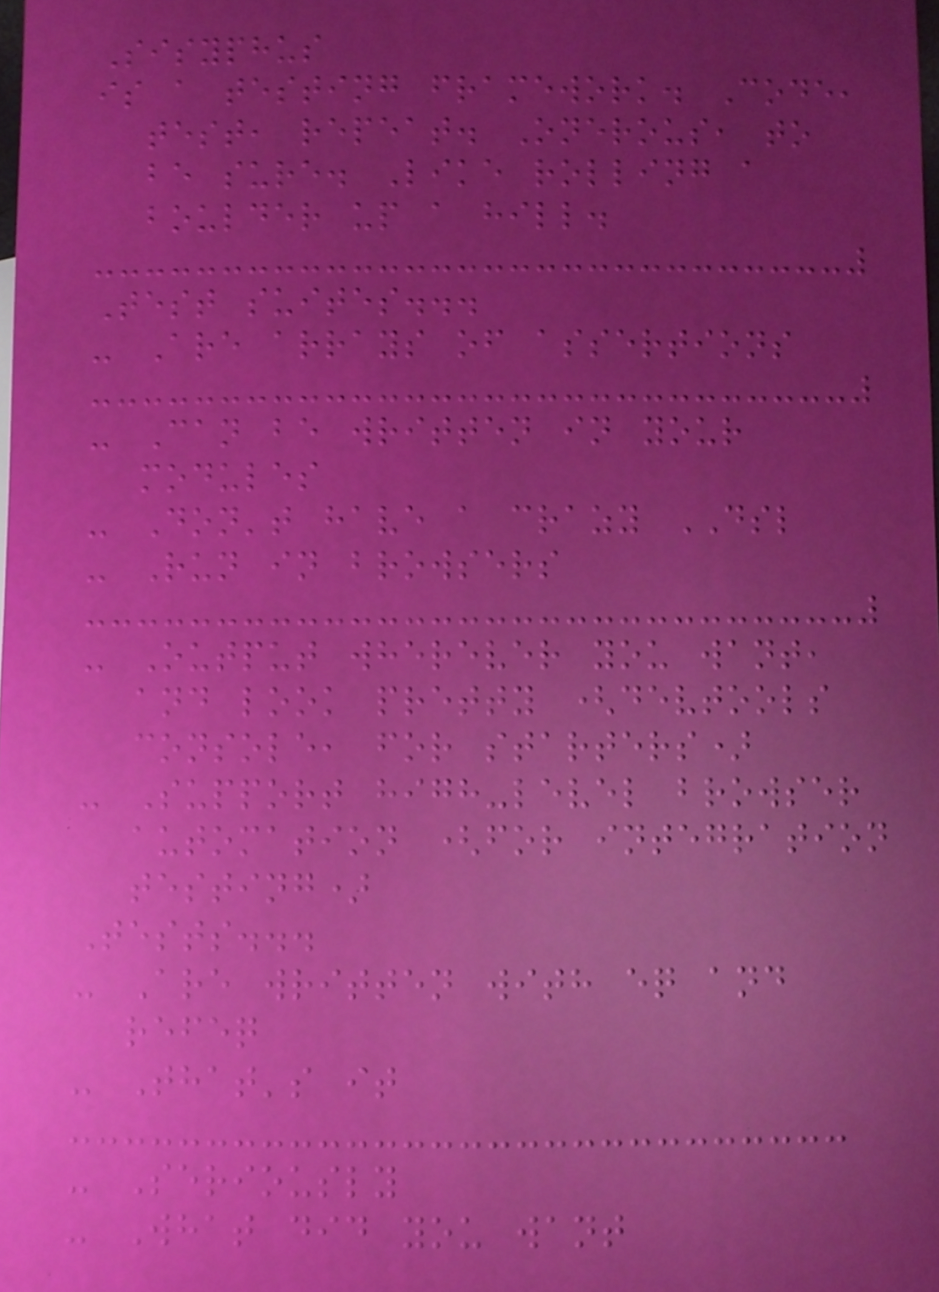Sisyphus
is a testing framework. Code,
test, repeat. Onerous, to
be sure. Like rolling a
boulder up a hill.
Test suites...
- Are arrays of assertions
- Can be written in your
modules
- Don't have a crazy DSL
- Run in browsers
- Output wherever you want,
and look pretty (devtools
console, for starters)
- Support high-level browser
automation (for integration
testing)
Tests...
- Are written with eq and
refeq
- That's it
- Seriously
- What did you want
